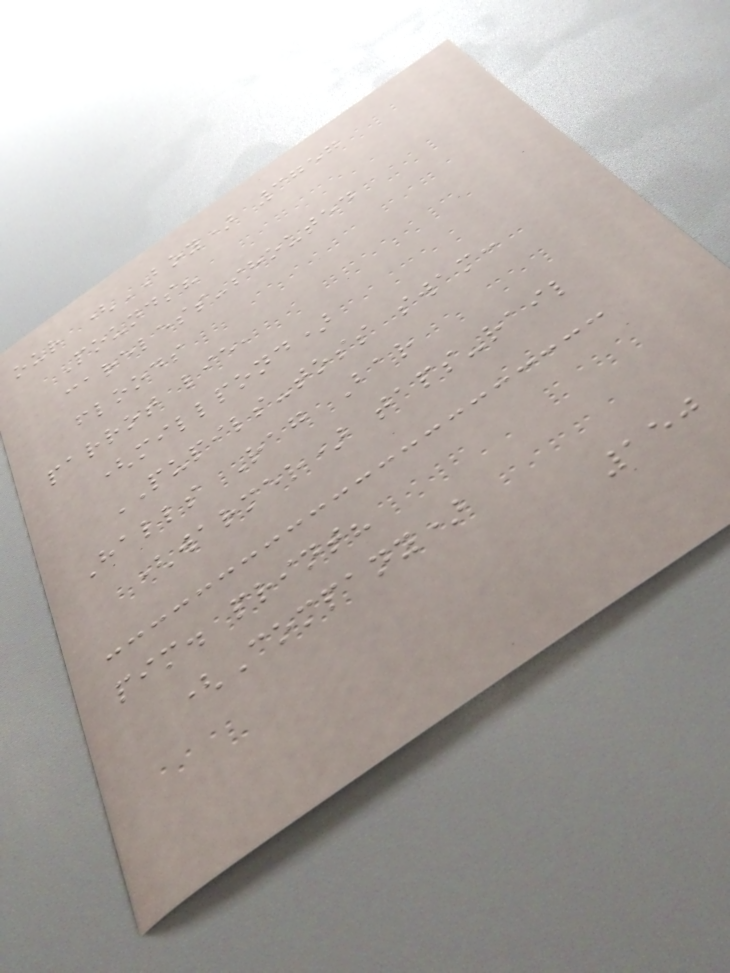our (BOY) 3757
Pounds?
careless-shouted
floods
parrot lie,
(millpond)
PUPILS-toss swam:
Halls Rag Bar
(warmer) taps-rail
pim. print?
(Company)
150
